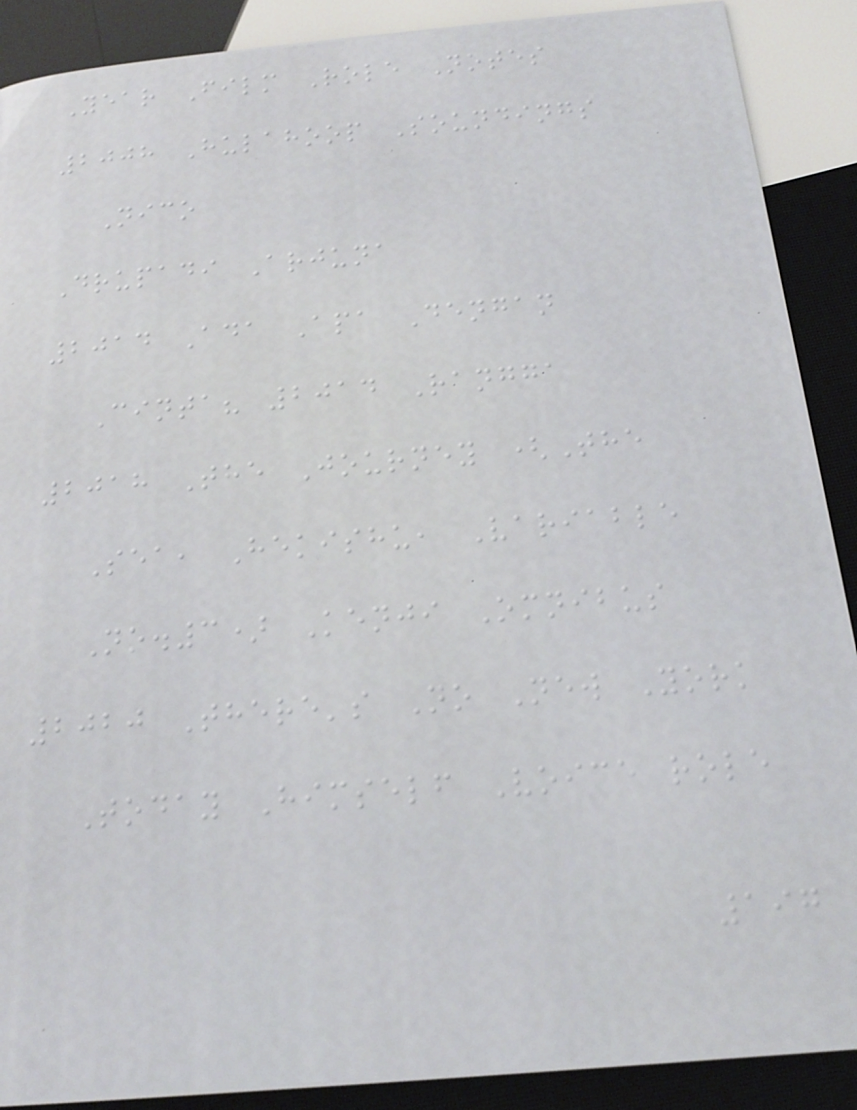Year Film Role Notes
2008 Hulahoop Soundings
Nico
Drupadi Arjuna
2014 Ada Apa Dengan
Cinta? 2014 Rangga
2018 The Journey (The
Sea, Hekishu, Variable
No.3) Kenji Omnibus
2020 There's No New York
Today Himself Voice role
197
